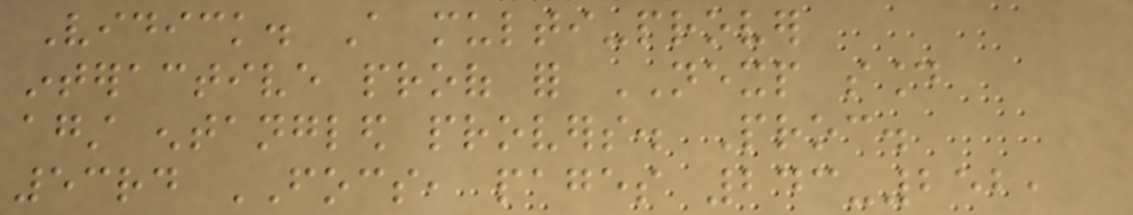Vidick. A multi-prover
interactive proof for NEXP sound
against entangled provers. Proc.
53rd FOCS, pages 243-252,
